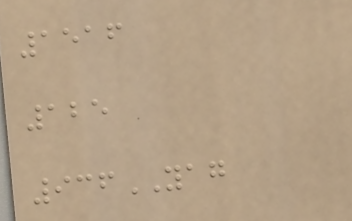1516
125
936YAG
